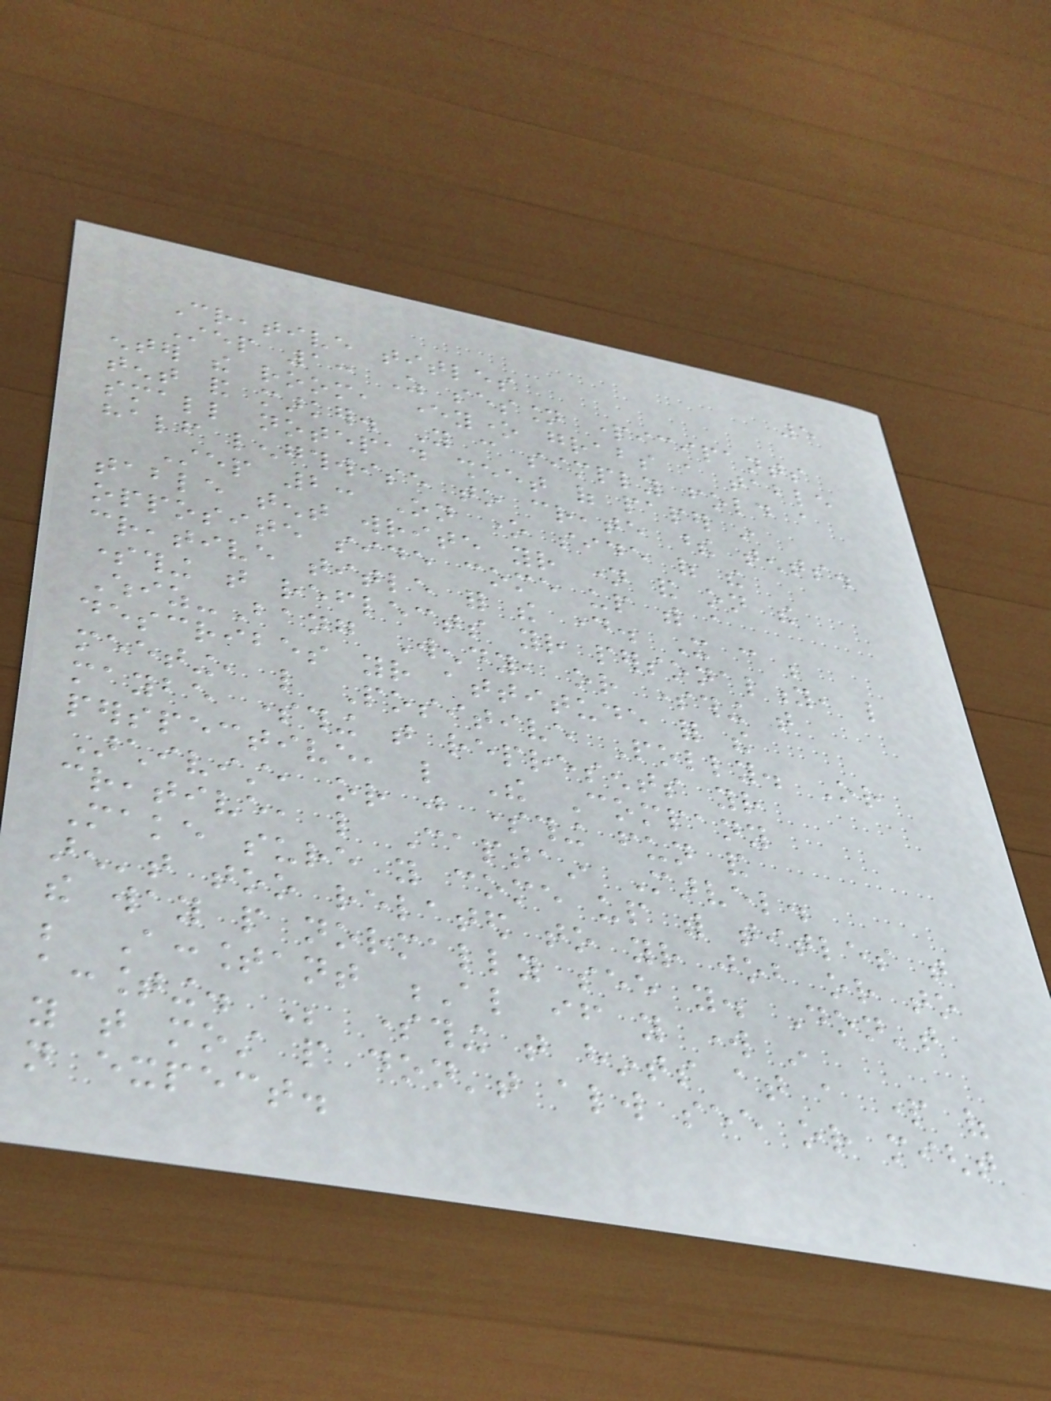5
Creative titles
Step 1: As session participants
enter the room, everyone grabs a table
tent and marker. You can simply fold a
small notepad sheet of paper in
half lengthwise to create these tents.
Step 2: On one side of the
table tent write your name and on the
opposite side come up with a
creative title for the day. It can be
something that reflects your personality, like
Whiz-Bang Wendy, or something that
describes your attitude for the
meeting, like Positive Polly. Or
maybe something that represents your
perspective, like The Company
Archivist, or just something fun and
creative, like Captain Marvel.
Make sure you come up with titles that
aren't too related to your job or to
the way people normally see you. Don't
be Accountant Al if you work in
accounting. Be something that hints at a part of
you that most people don't always see or might
not expect.
